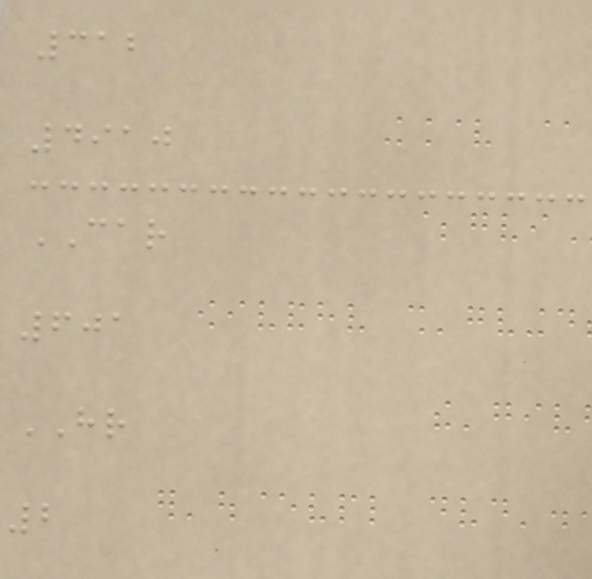312
4910
CAR
601
HR
2
